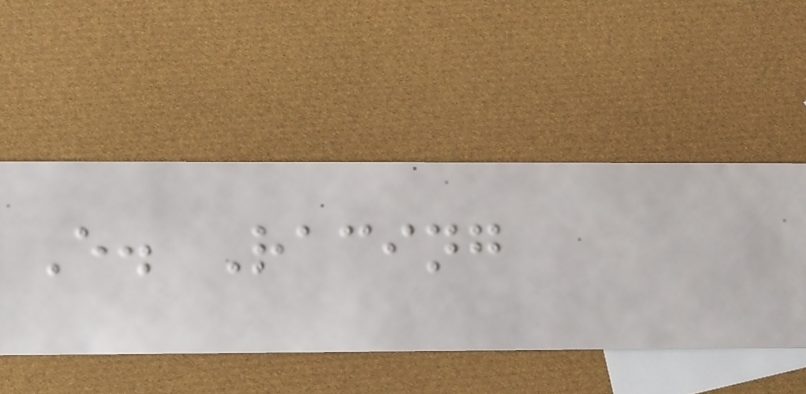E. Racing
